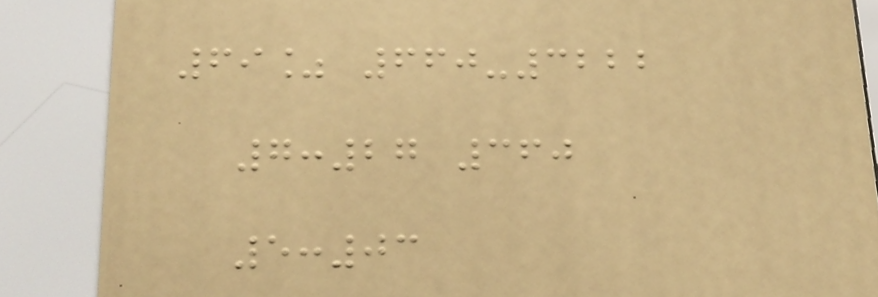69% 660-3222
7:27 360
5:03
